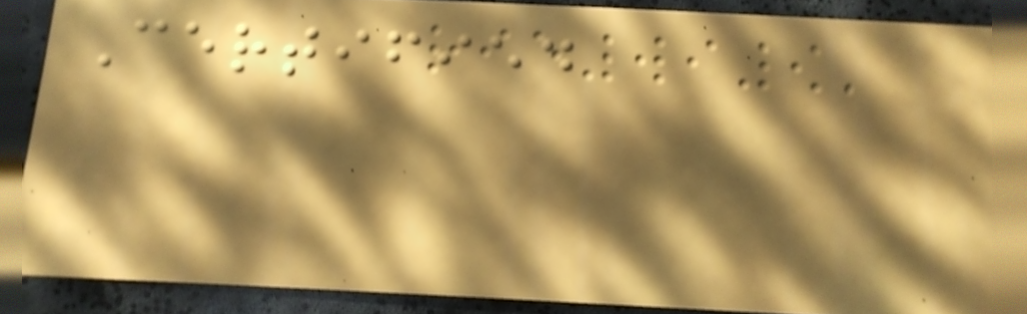Certified
